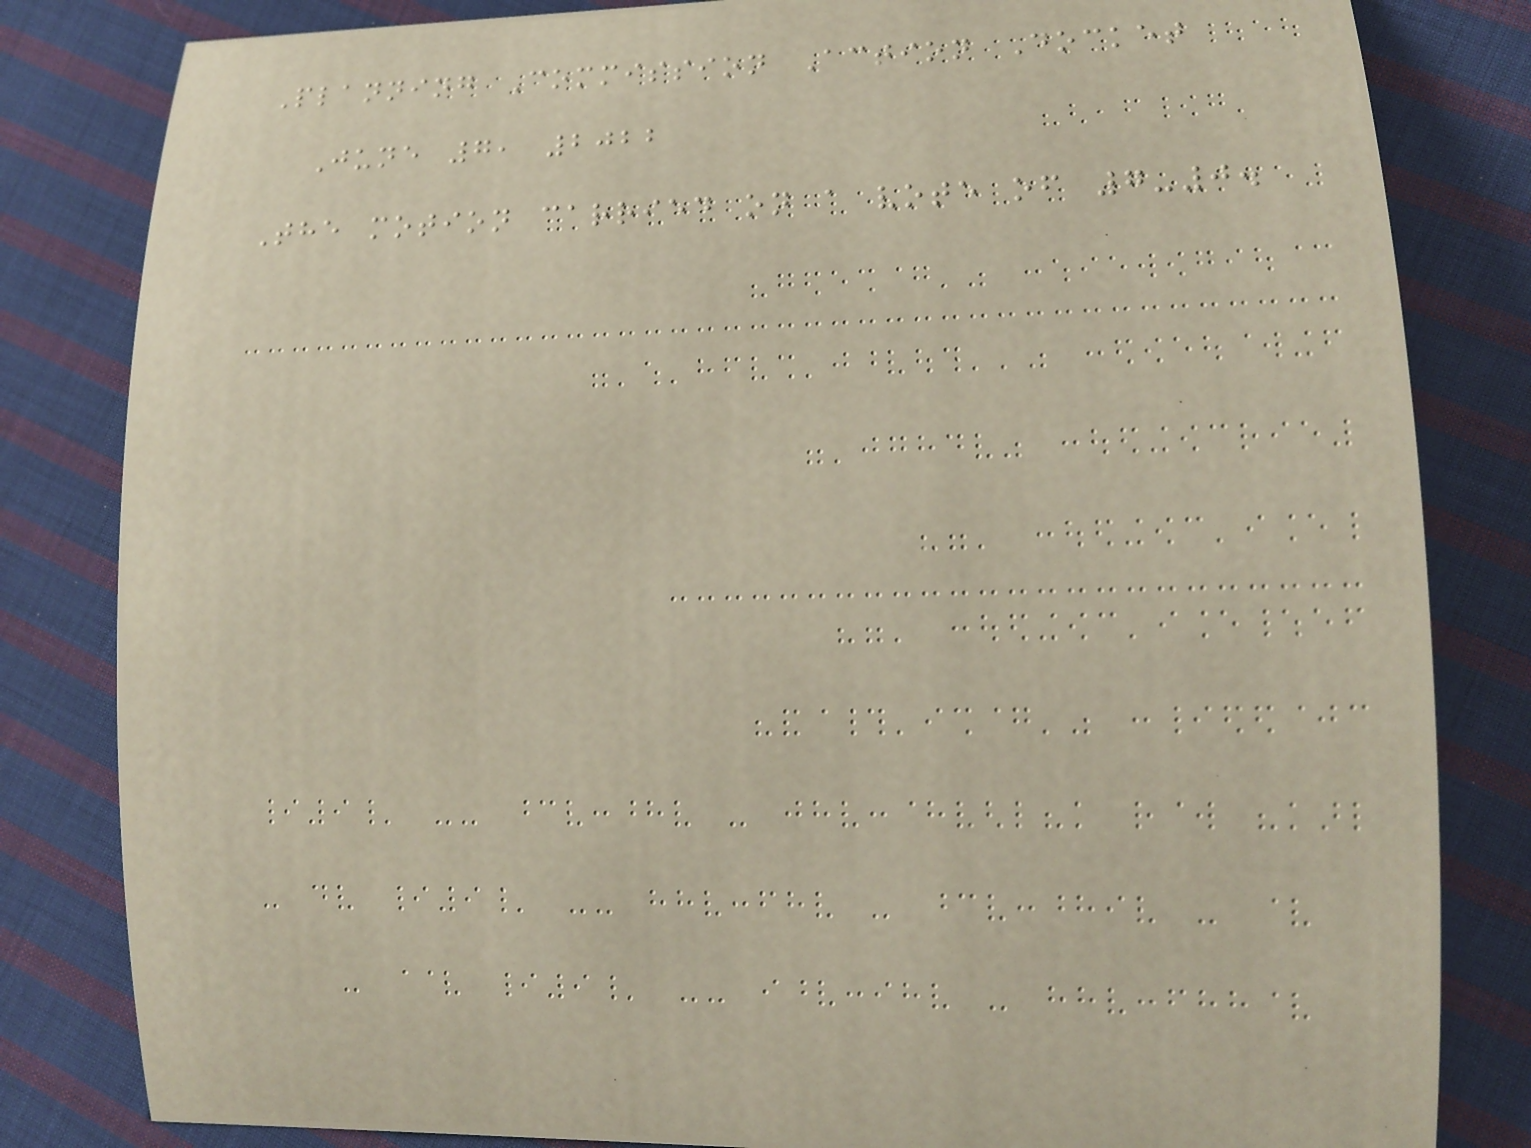Planning Commission Action Docket
June 7, 2022
The motion carried on a vote of 7-0.
